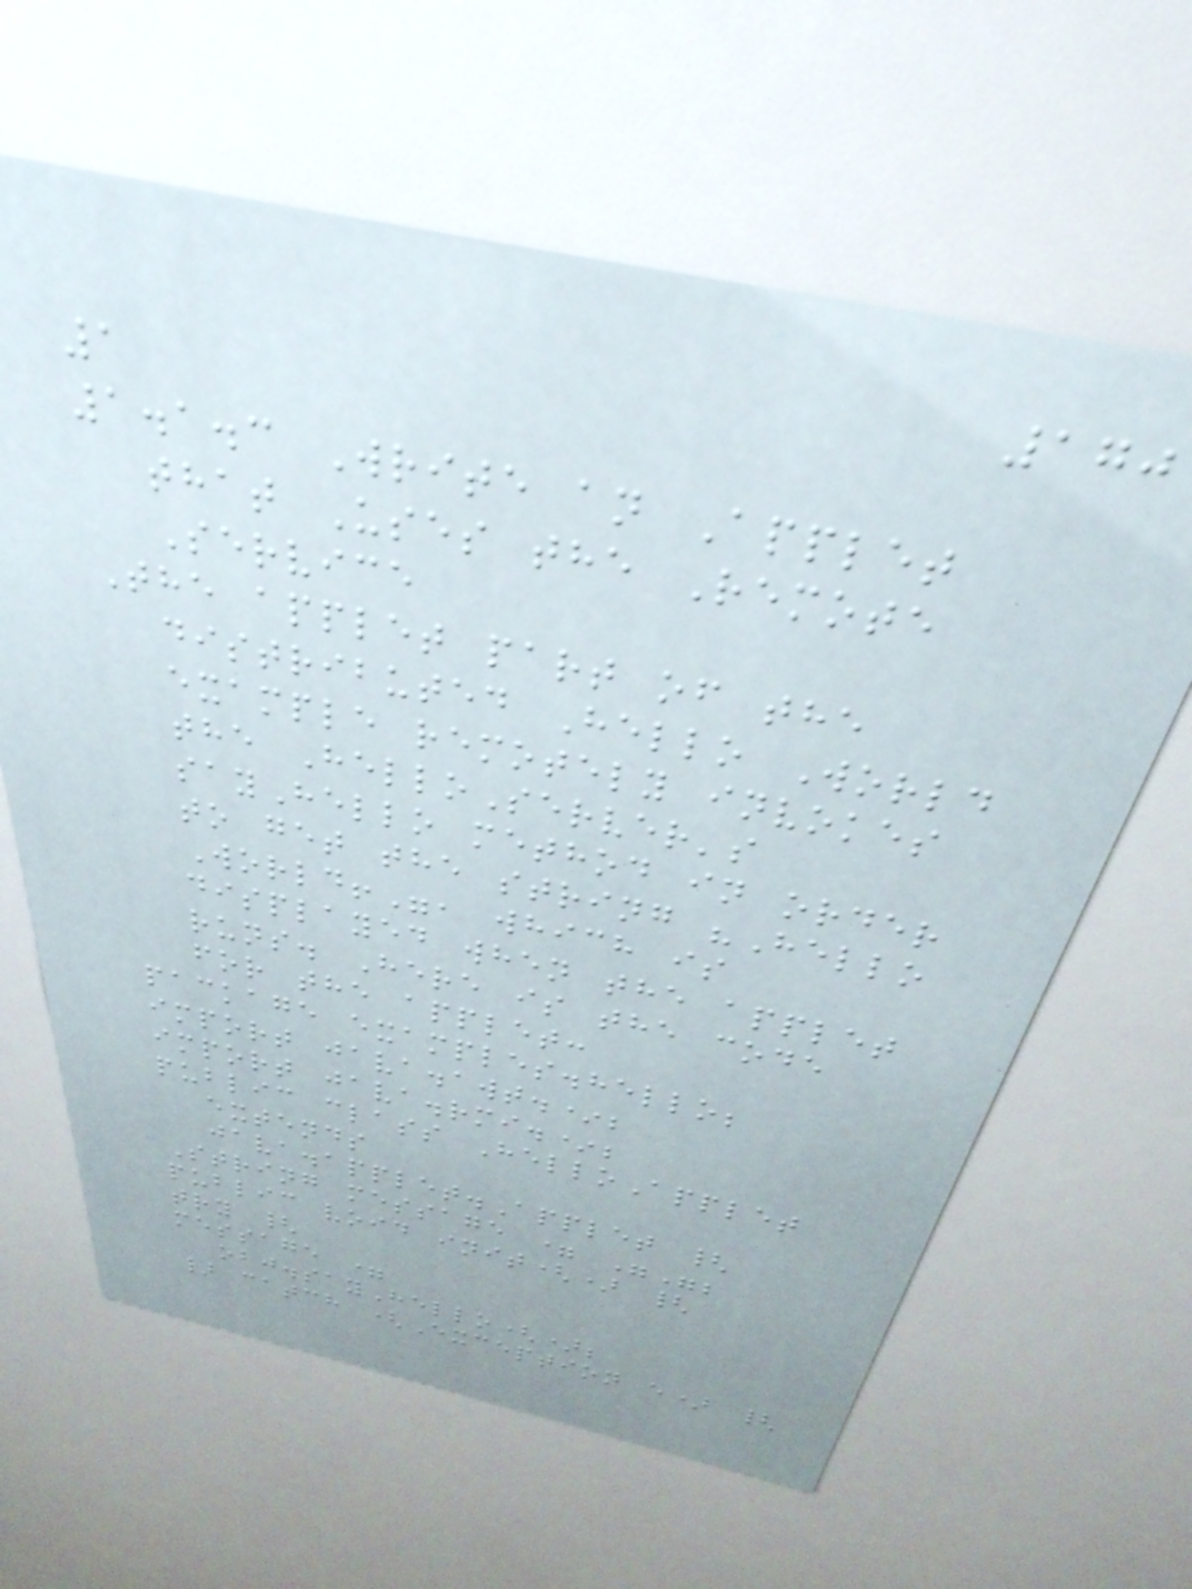170
1
1.1.3 Write an Applet
that Uses the Remote
Service
The applet part of the
distributed Hello World
example remotely invokes
the HelloServer's
sayHello method in order
to get the string "Hello
World!", which is
displayed when the applet
runs. Here is the code
for the applet:
package examples.hello;
import java.awt.*;
import java.rmi.*;
public class HelloApplet
extends
java.applet.Applet {
String message = "";
public void init() {
try {
message =
obj.sayHello();
} catch (Exception e) {
